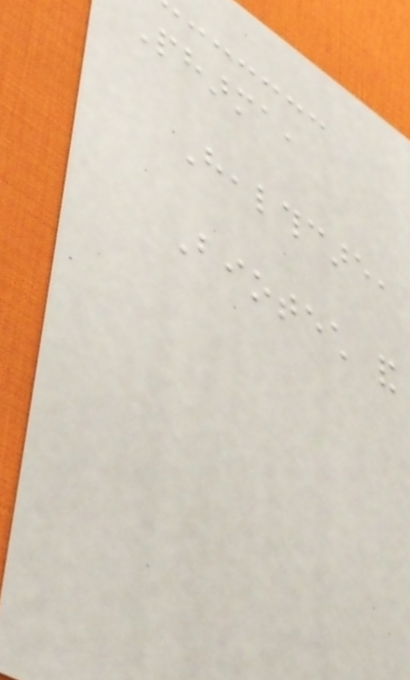Pharma,
Healthcare,
Biotech and
